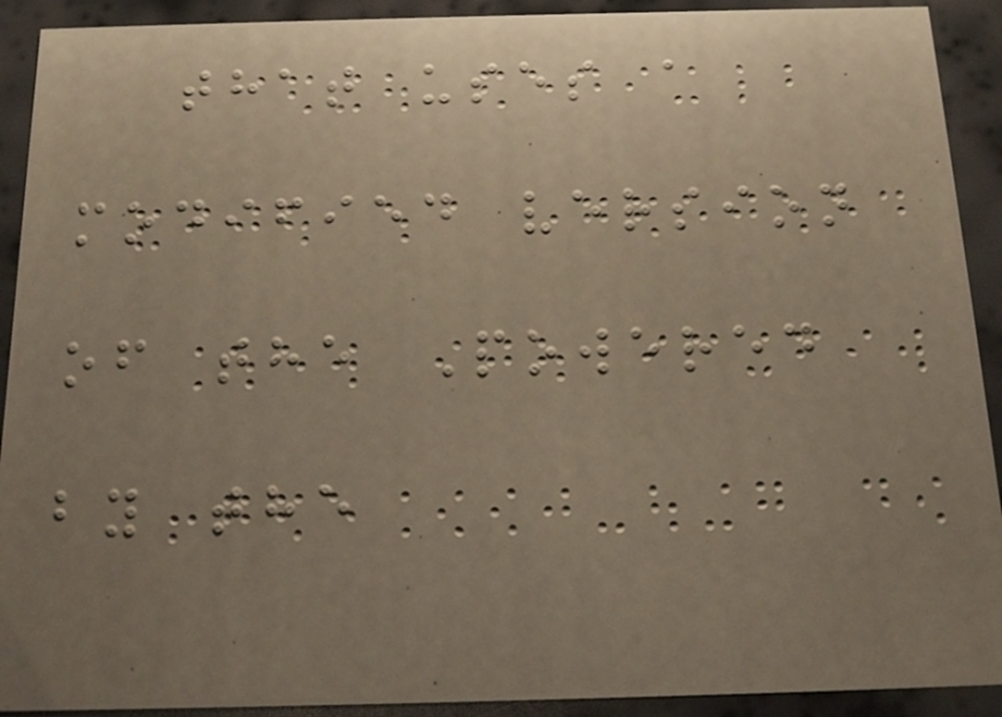that uses a
modified version
of the Powered
by the
